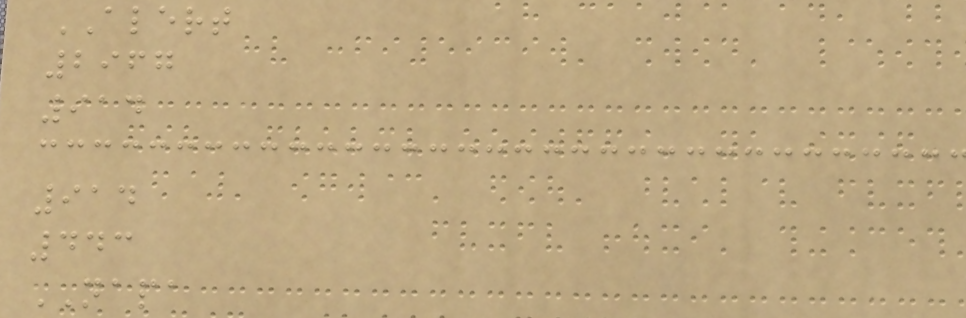ALERT
2967
914
914
443
NAPA
